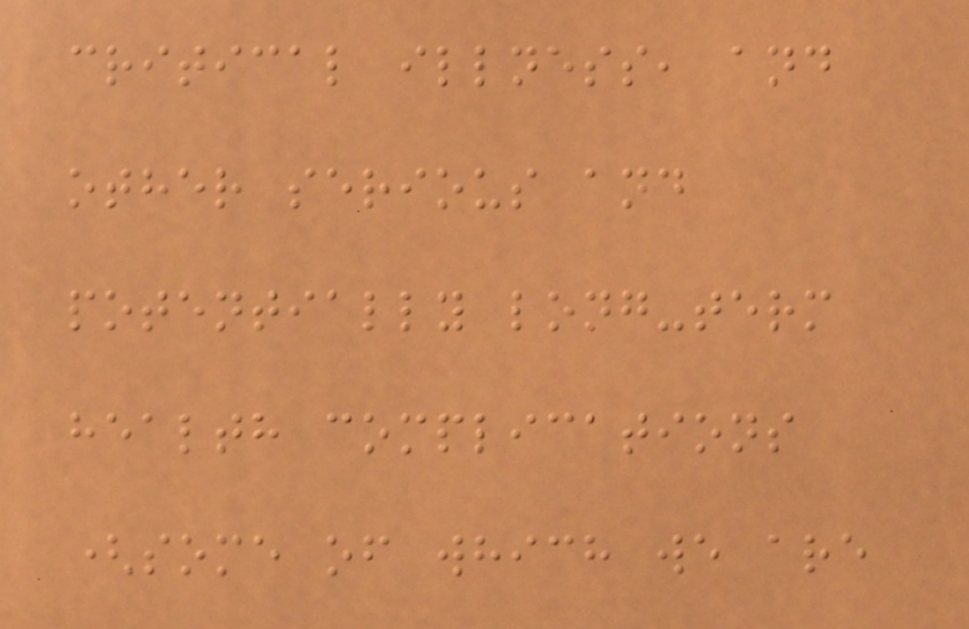critical illness, and
other serious and
potentially long-term
health complications
(some of which we are
